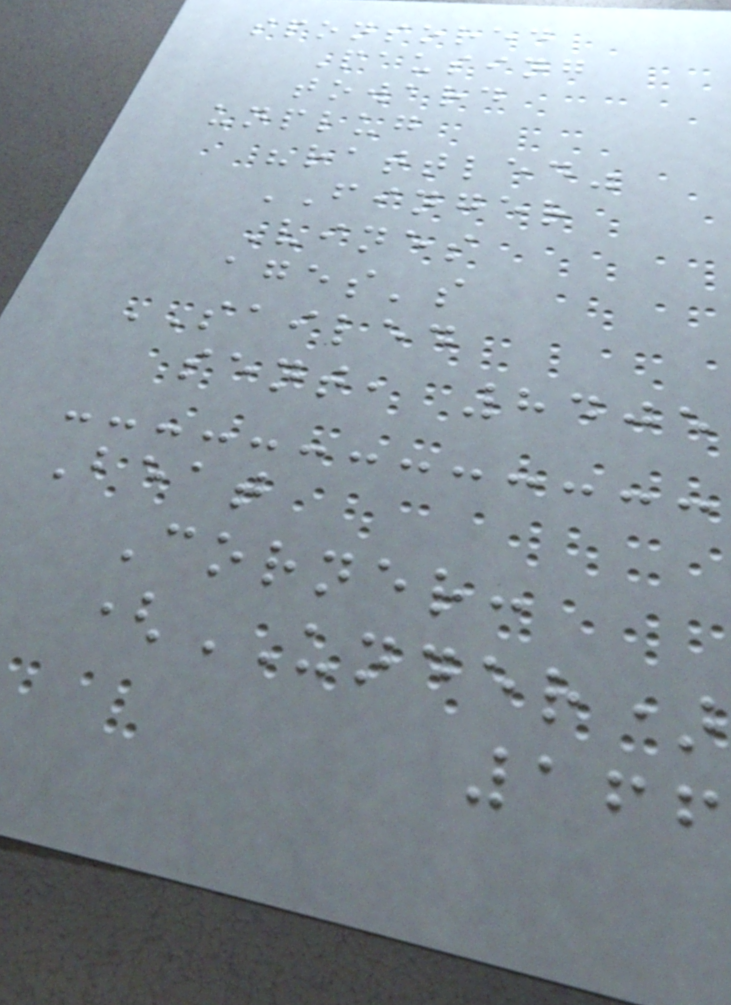sponsored
Pausing
toward
unplug
"rattled"
FINGER
Vines
ages's
SAILED
sent, 8405
Beat
Corner:
(UNDER)
166
